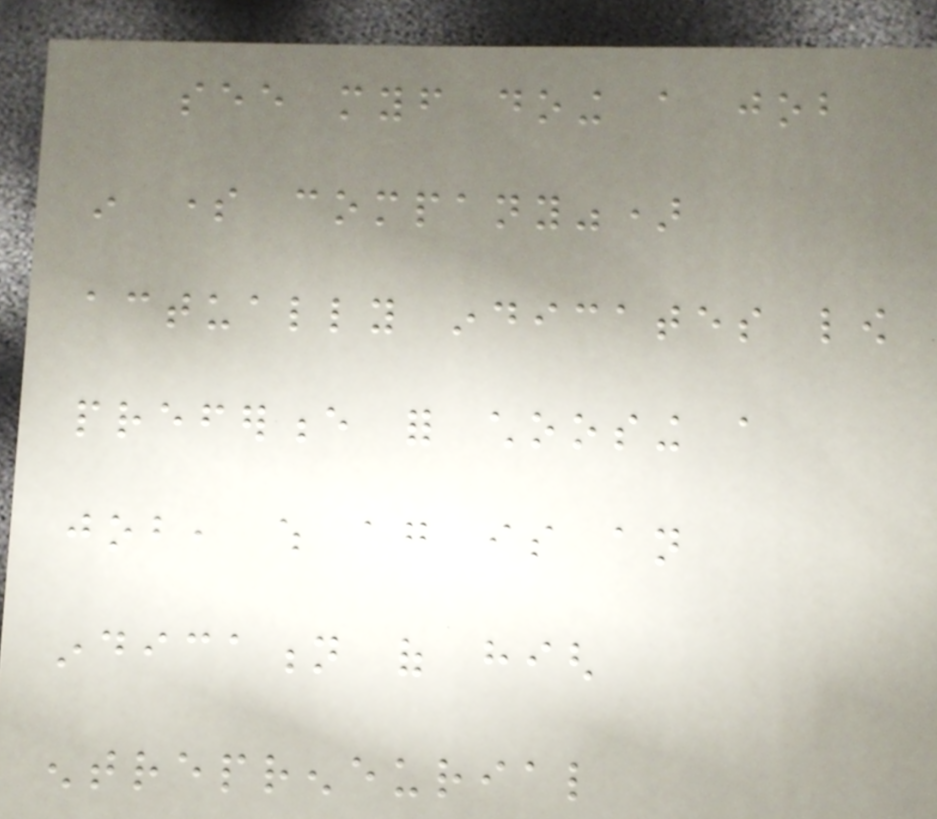see myself doing a job
in some company")
actually indicates low
preference for choosing a
job, which again is an
indication of high
entrepreneurial
